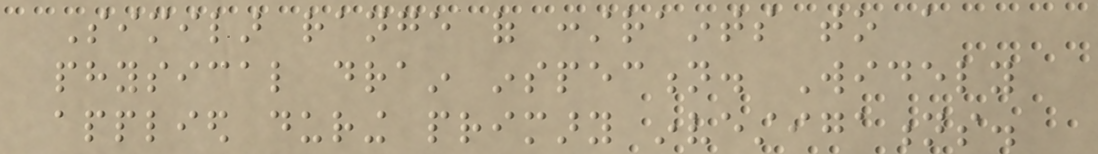Similar range of constraints to a
physical drain inspection. Widely
applied during primary investigations.
